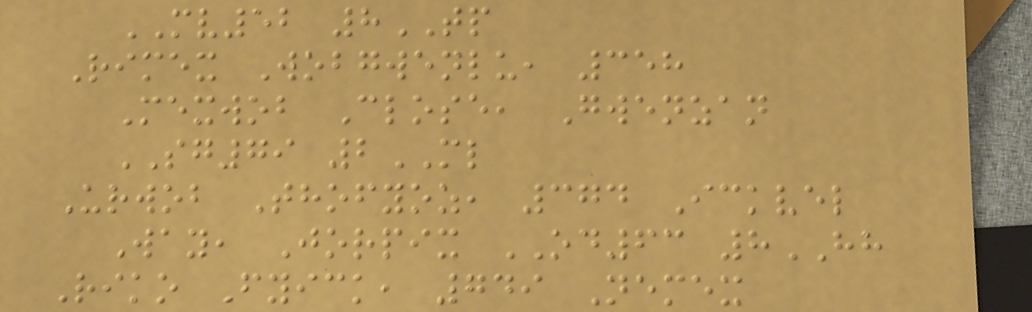MV52 8TP
Rimex Wobgwenlu, 358
Mexwob Close, Gwenzan
SG79 2ML
Urwob Thofyoz, 374 Ickvel
Way, Jorpix OD63 8HH
Riko Fyick, 749 Nemex
